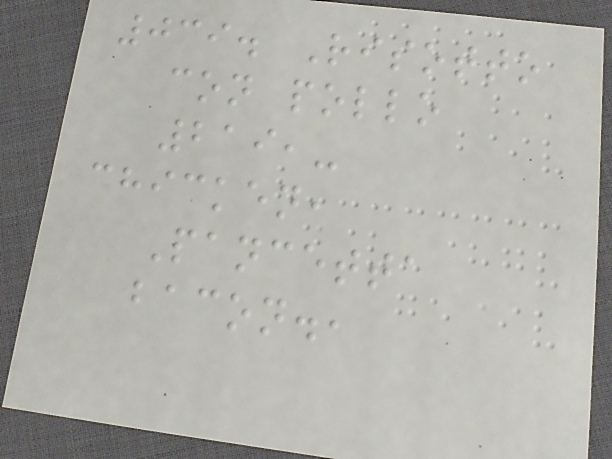039. Risotto
con pollo
219,-
chicken,
Pancetta
bacon.,
